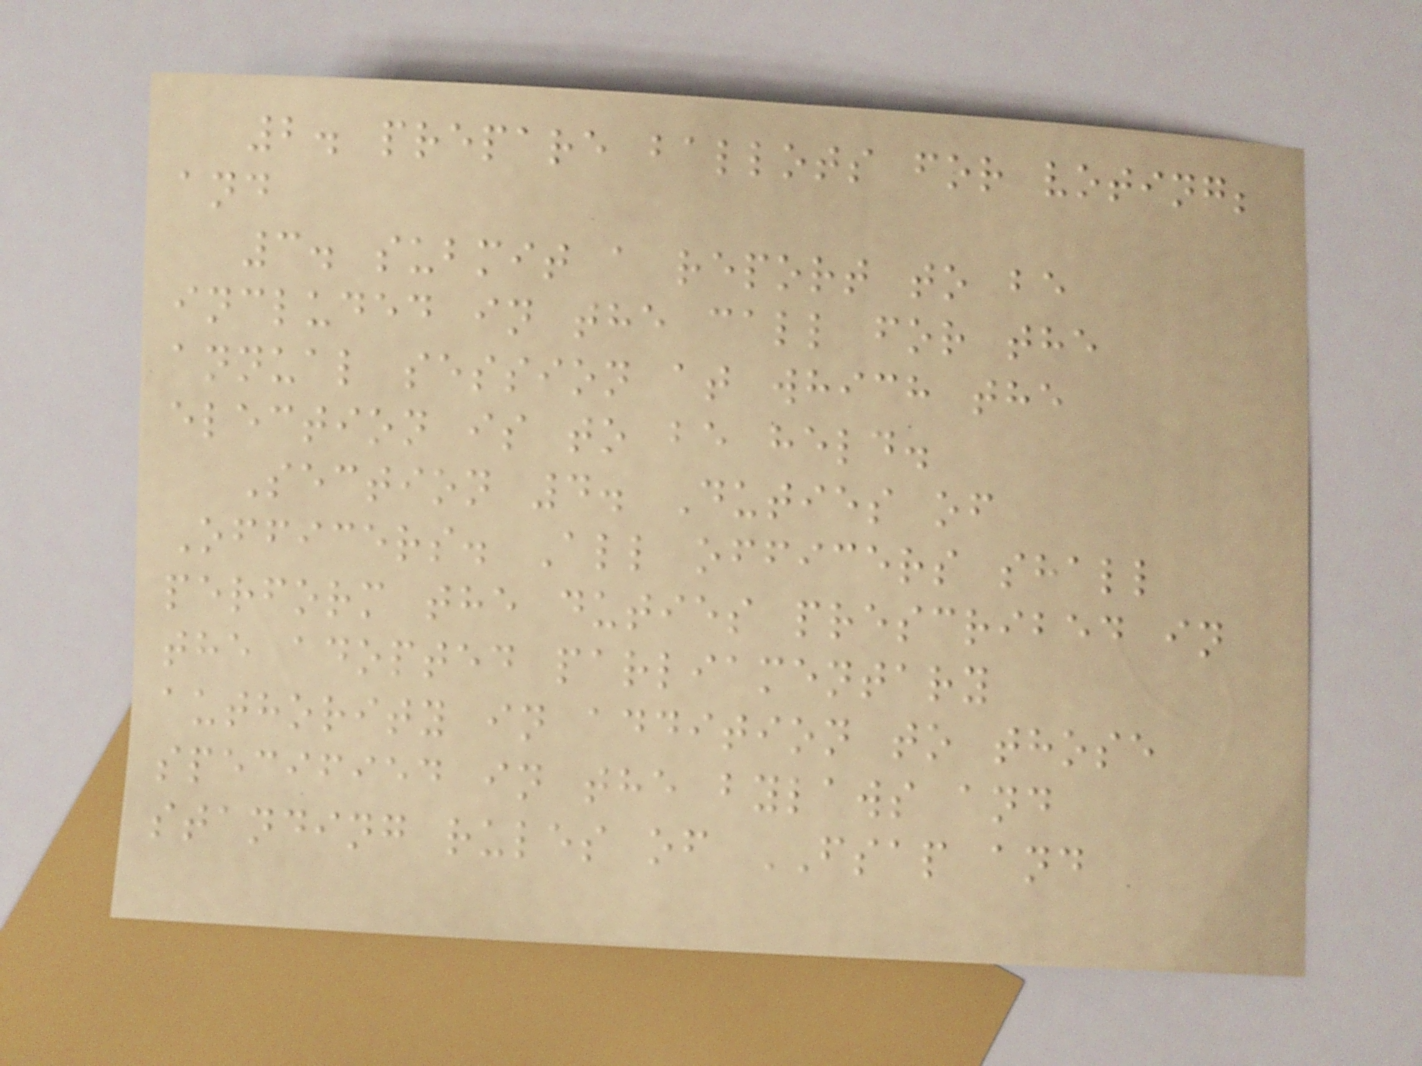2. prepare ballots for voting;
and
3. submit a report to be
included in the call for the
annual session at which the
election is to be held.
Section 4. Duties of
Officers. All officers shall
perform the duties prescribed in
the adopted parliamentary
authority in addition to those
specified in the bylaws and
standing rules of FSAP and
